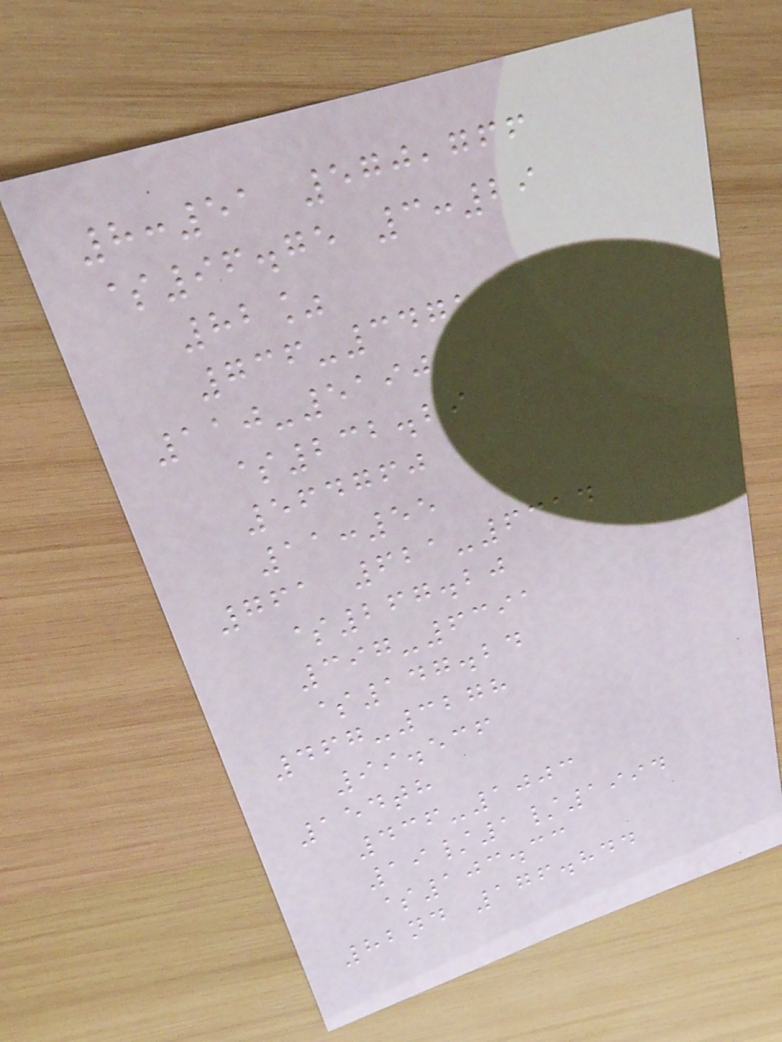8:51 570,766
$96.75 3:29
82%
736-3471
110-5190
$232.29
564760
11:55
761 621-6314
$267.20
397-6391
$147.24
467-3278
99.536
154th
436-1003
19/1/1994
$103.33
82nd 176.844
